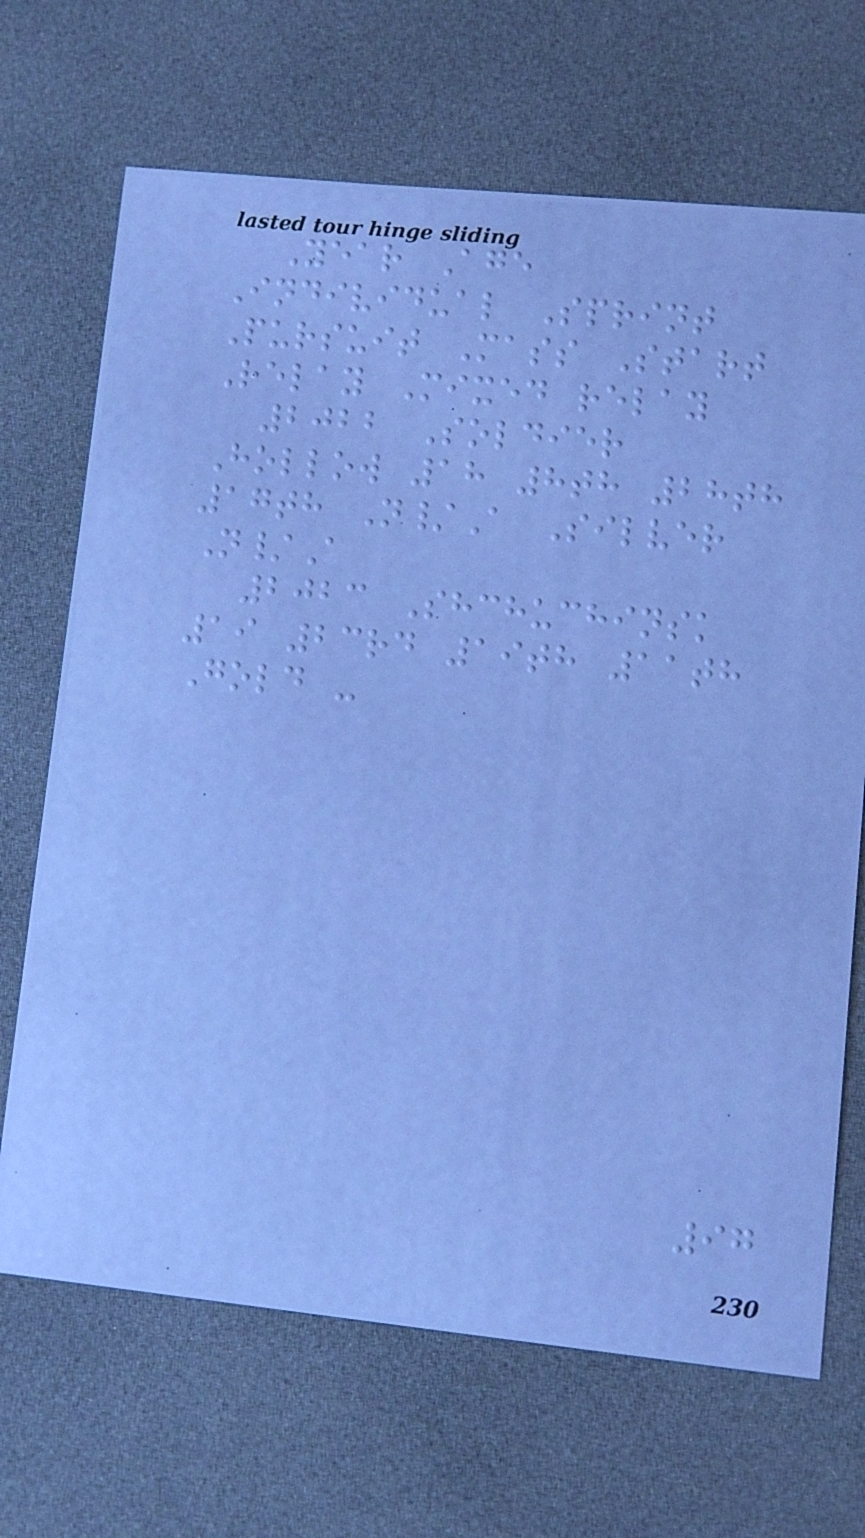Year Age
Individual Sprint
Pursuit Mass Start
Relay Mixed relay
2022 Soldier
Hollow 18 8th 28th
17th N/A Silver
N/A
2023 Shchuchinsk
19 23rd 19th 11th
Gold -
97
